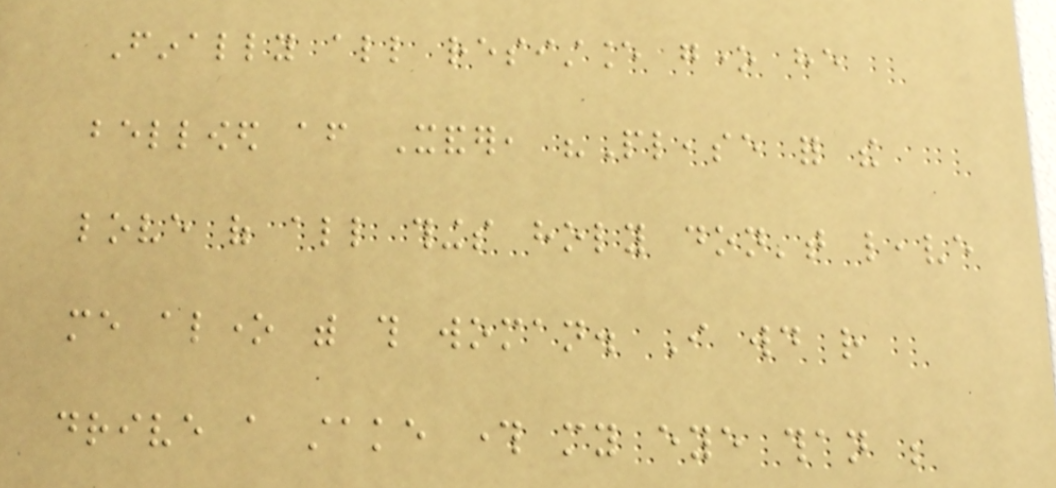Finally all resistance gone he
bellowed after Xander, "Please for the
love of all things holy don't leave
me alone with this woman. I would rather
drive a stake through my eye than be
